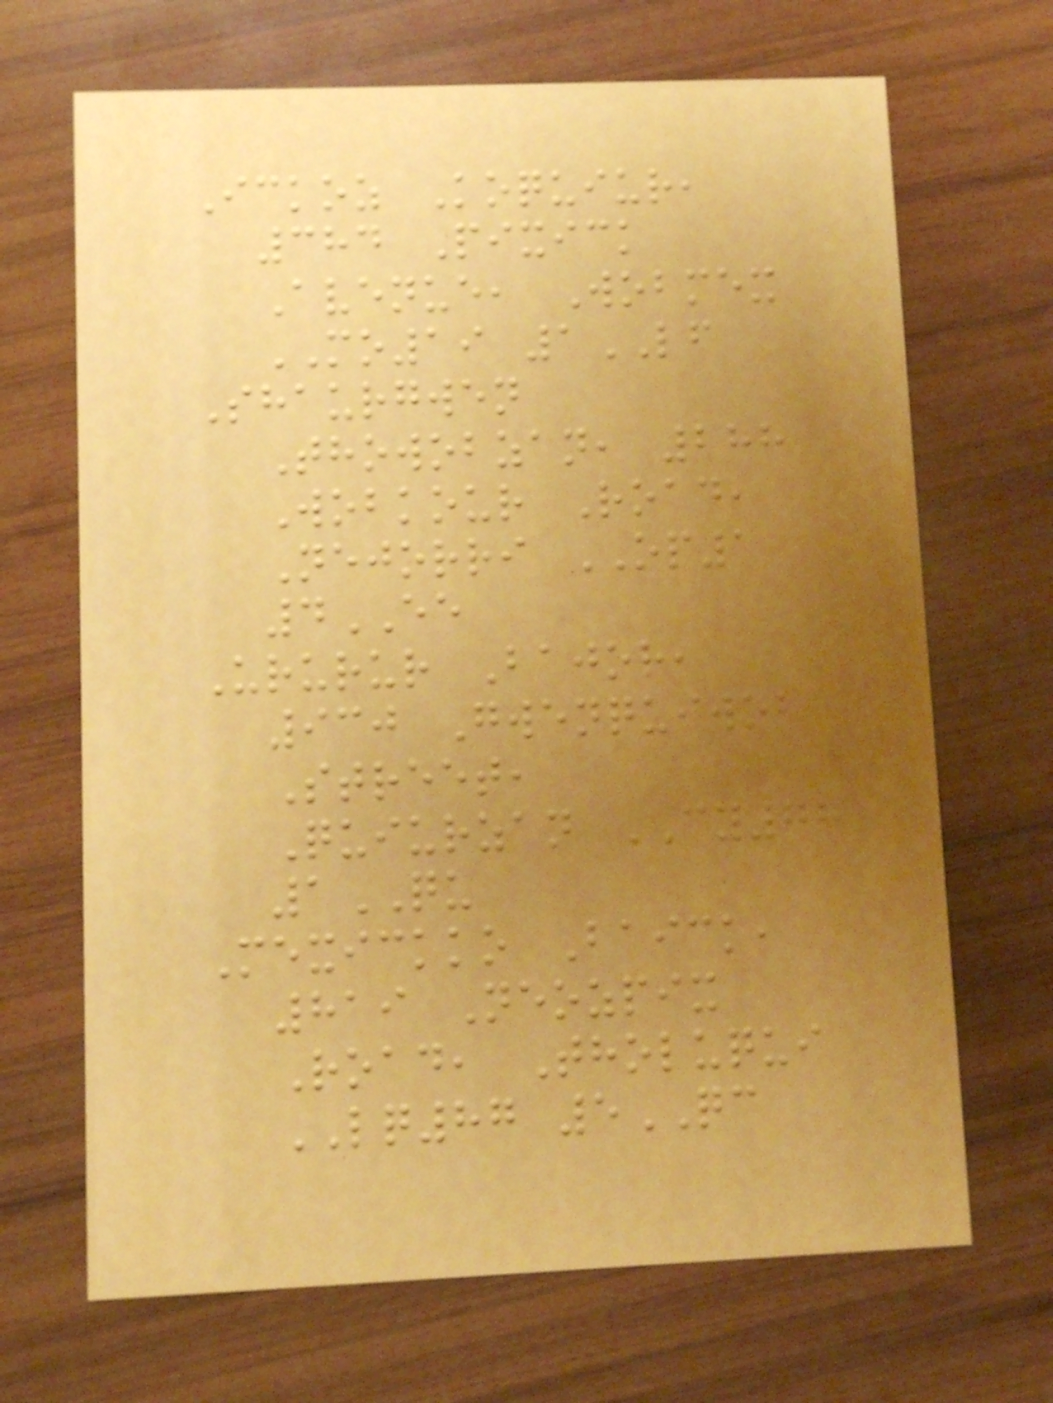Ickoz Koquiur,
384 Pixick
Avenue, Wobmex
MO19 1LF
Shaurgwen
Thowobzan, 288
Wobkour Road,
Nejorri OP1
4EE
Ururur Bajor,
930 Gwenquiwob
Street,
Quiurzan CY78
1QU
Mexickko Baick,
819 Neozpix
Road, Tholuqui
LQ87 5QC
